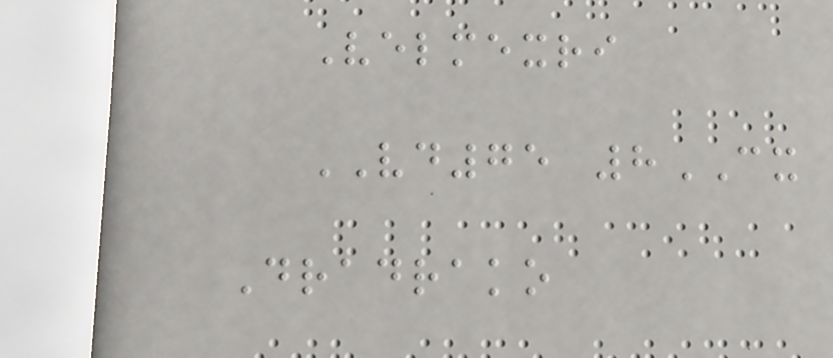Velmexri
VD75 8CX
Dradrako
